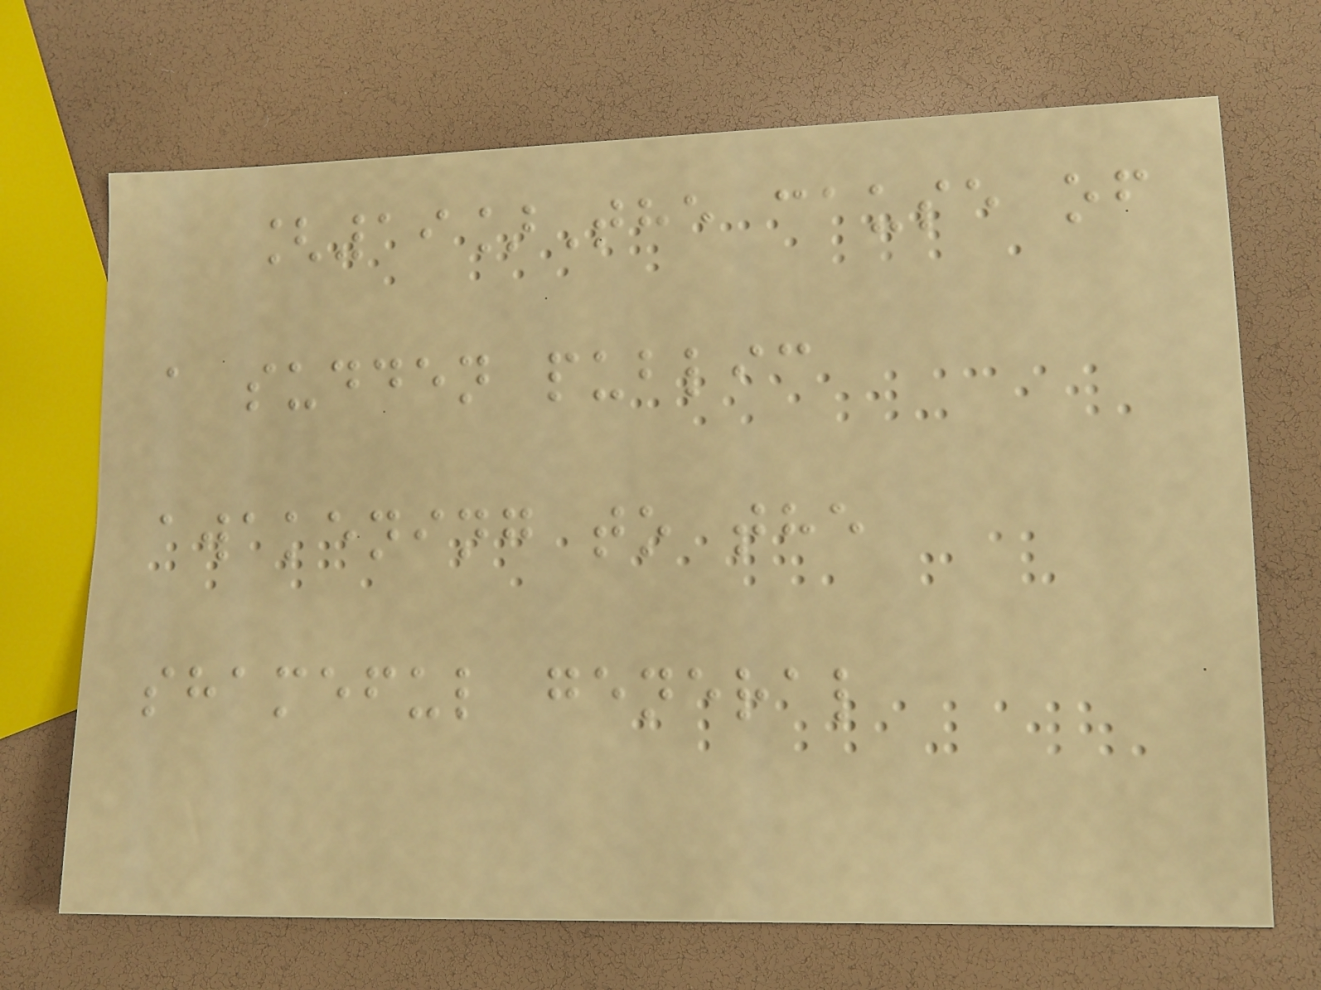[19]The cause of
a sudden public
awakening to the
shameful general
